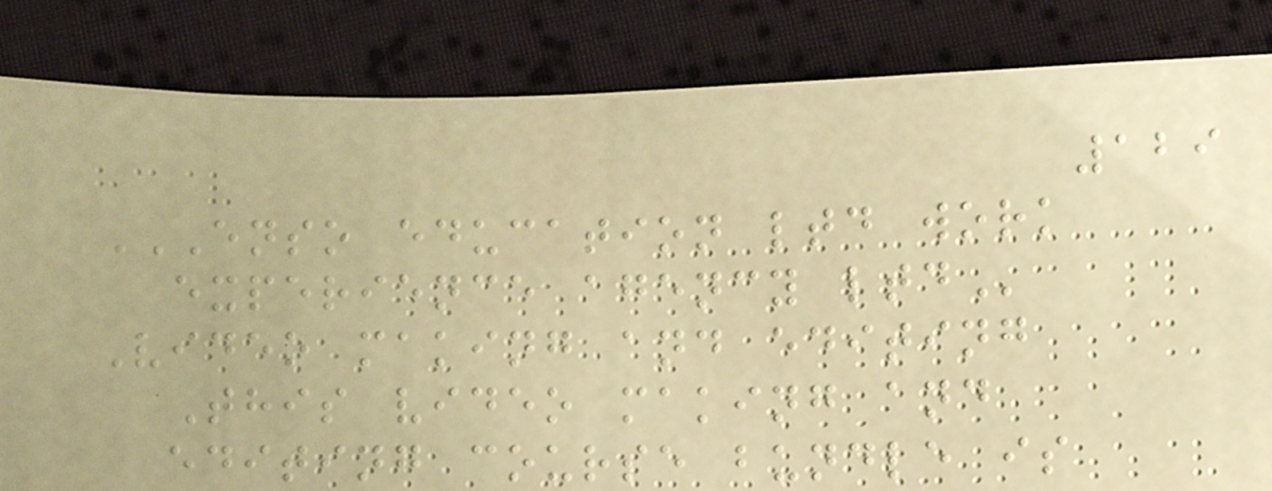129
ENSO EDUCATION LTD WORK
EXPERIENCE AGENCY LTD
Video making and editing
This video making and
editing course bundle is
